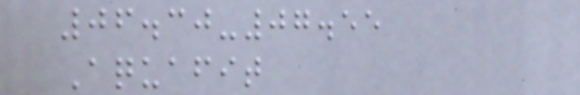06.30-07.55
Aquafit
